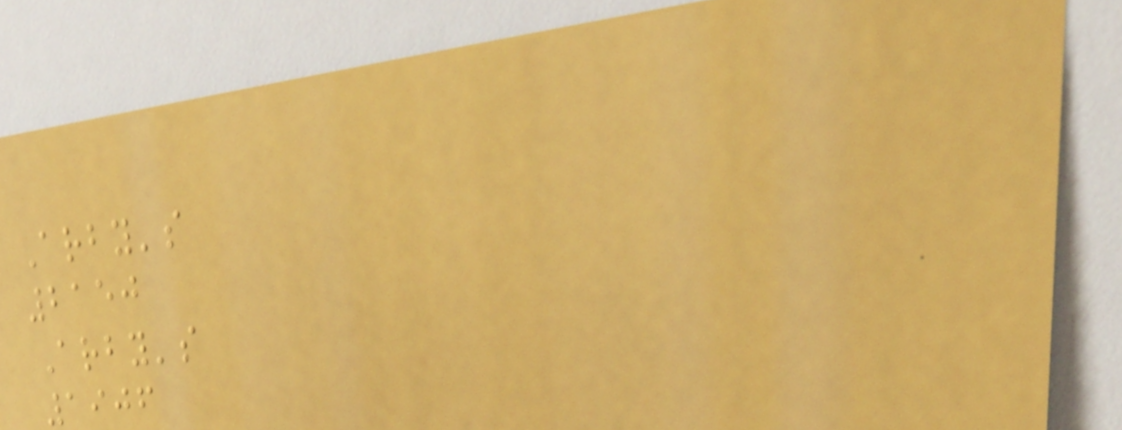Arby's
2150
Arby's
1906
